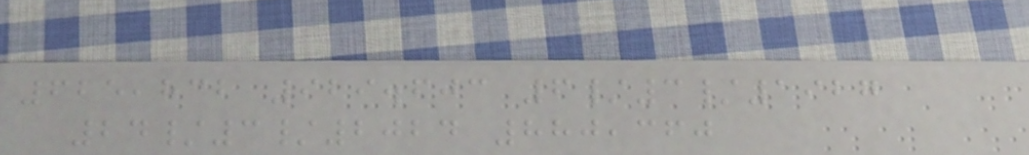625,832 929.603 6/3/1927
24/3/2024 880,360
